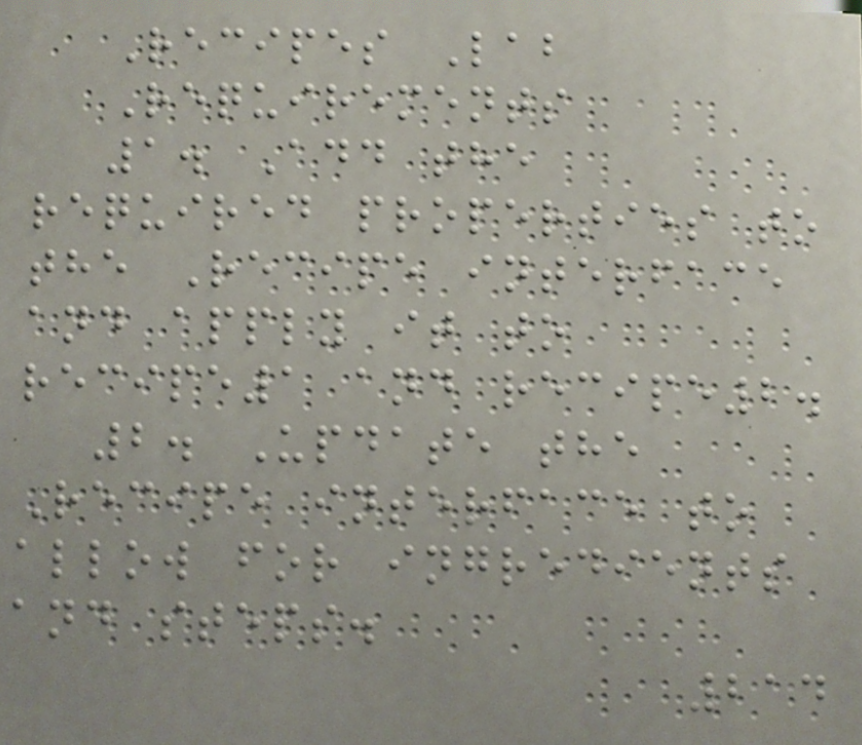Recipes Lab
Requirements
1. Add the
required properties to
the Recipe interface
and apply it to
recipe1 and recipe2.
2. Update the
Recipe interface to
allow for ingredients
and steps.
214
